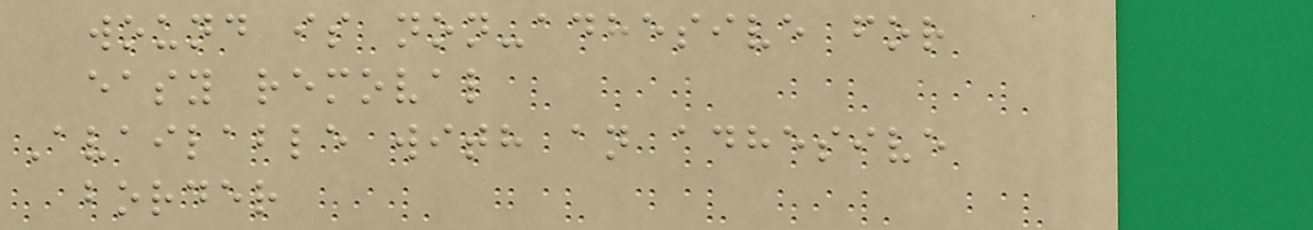wound is non-adhesive for
easy removal
Available with an adhesive
border
